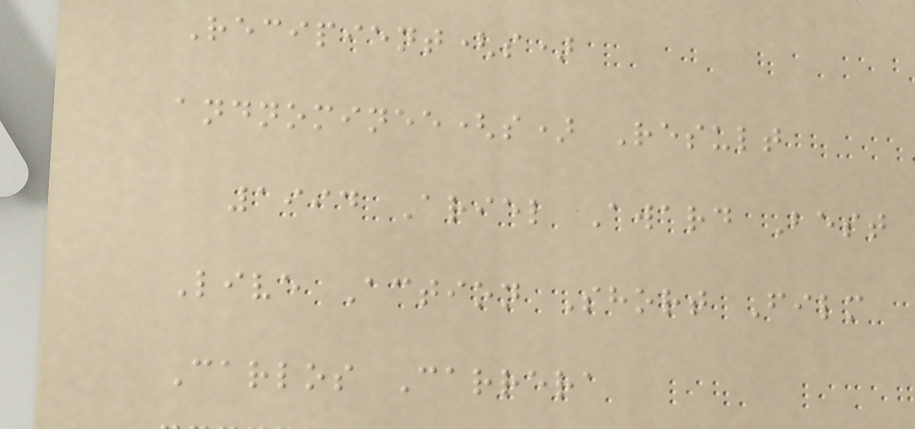Recipient(s)
andnominee(s) Result
1994 Ariel Award Best
Live Action Short Film
Carlos Carrera
